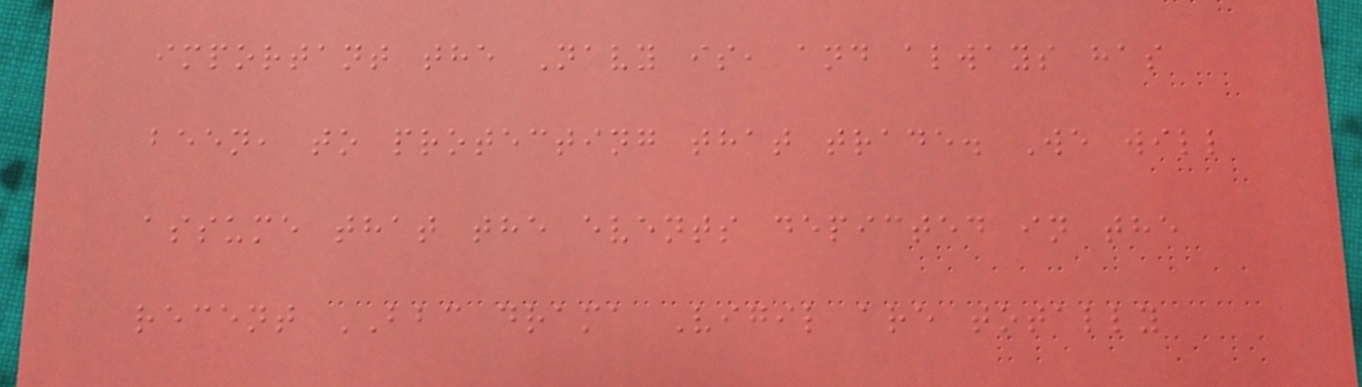important the Navy is, and always has
been, to protecting that trade. We will
assume that the events depicted in the
recent BBC drama Vigil are totally
